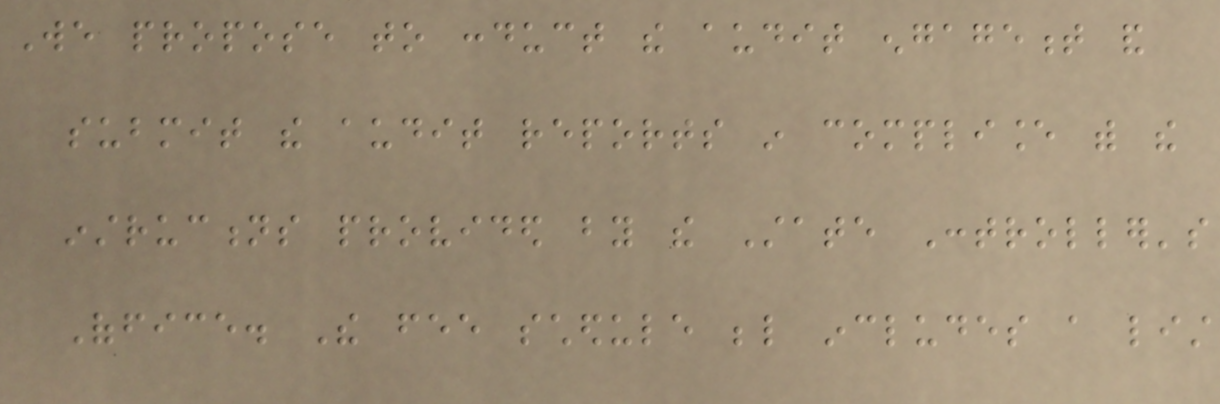We propose to conduct the audit engagement and
submit the audit reports in compliance with the
instructions provided by the State Controller's
Office. The fee schedule below includes a list
